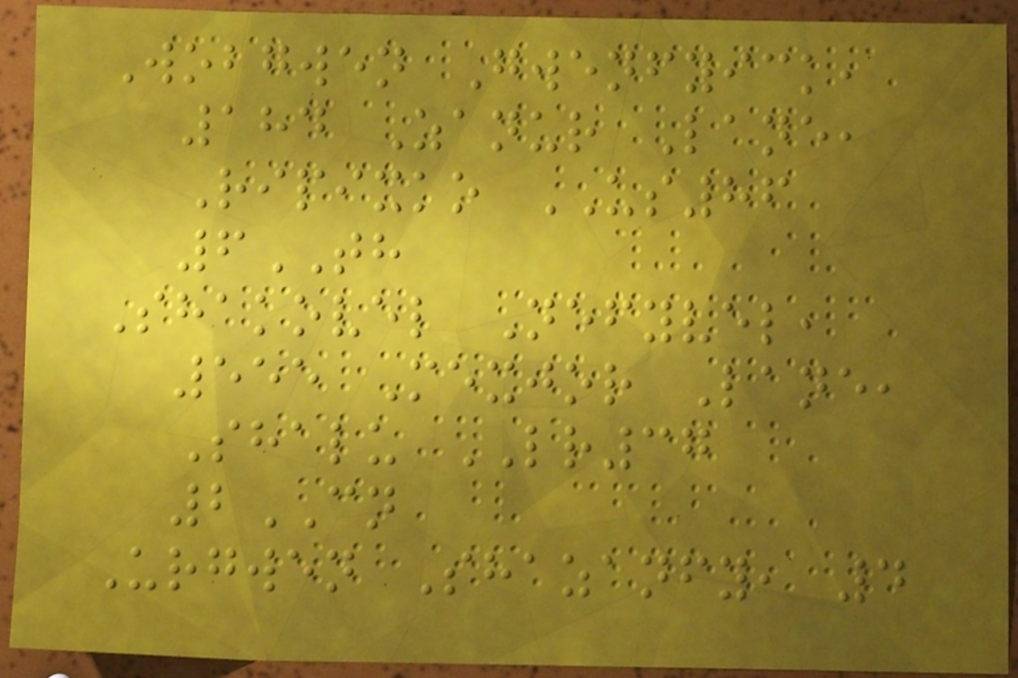Wobgwen Gwenfyick,
184 Zanur Lane,
Ripixko US86
6TH
Shakovel Nefyvel,
555 Mexjor Lane,
Shalu LR37
2CN
Urgwen Shazanfy, 4
